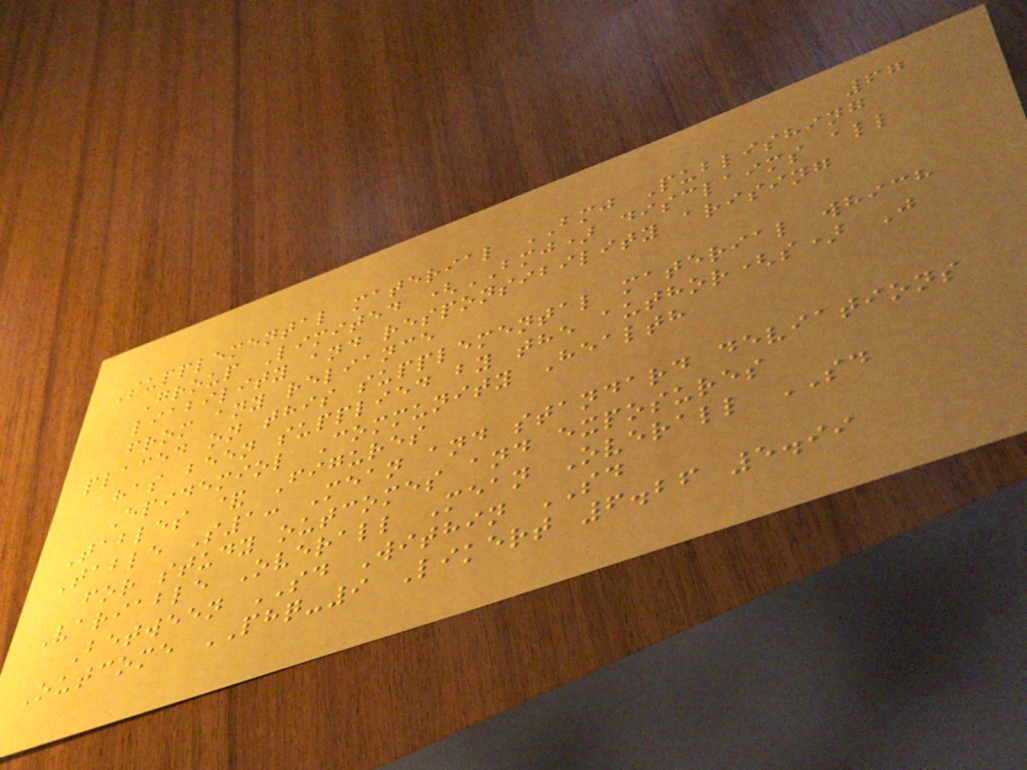67
Supplemental material BMJ Publishing
Group Limited (BMJ) disclaims all
liability and responsibility arising
from any reliance
placed on this supplemental material which
has been supplied by the author(s) J
Epidemiol Community Health
Tables & Figures
Table S1: Mean and standard deviations
for study outcomes and exposures
Variable Overall Mean Overall SD
Between SD Within SD
Outcome PHQ-9 Likert 6.26 5.99
